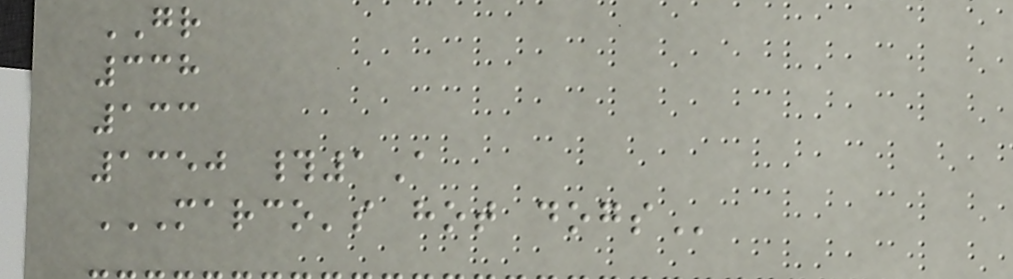GR
338
133
1350 #1A
MARCO'S HOT DOGS
